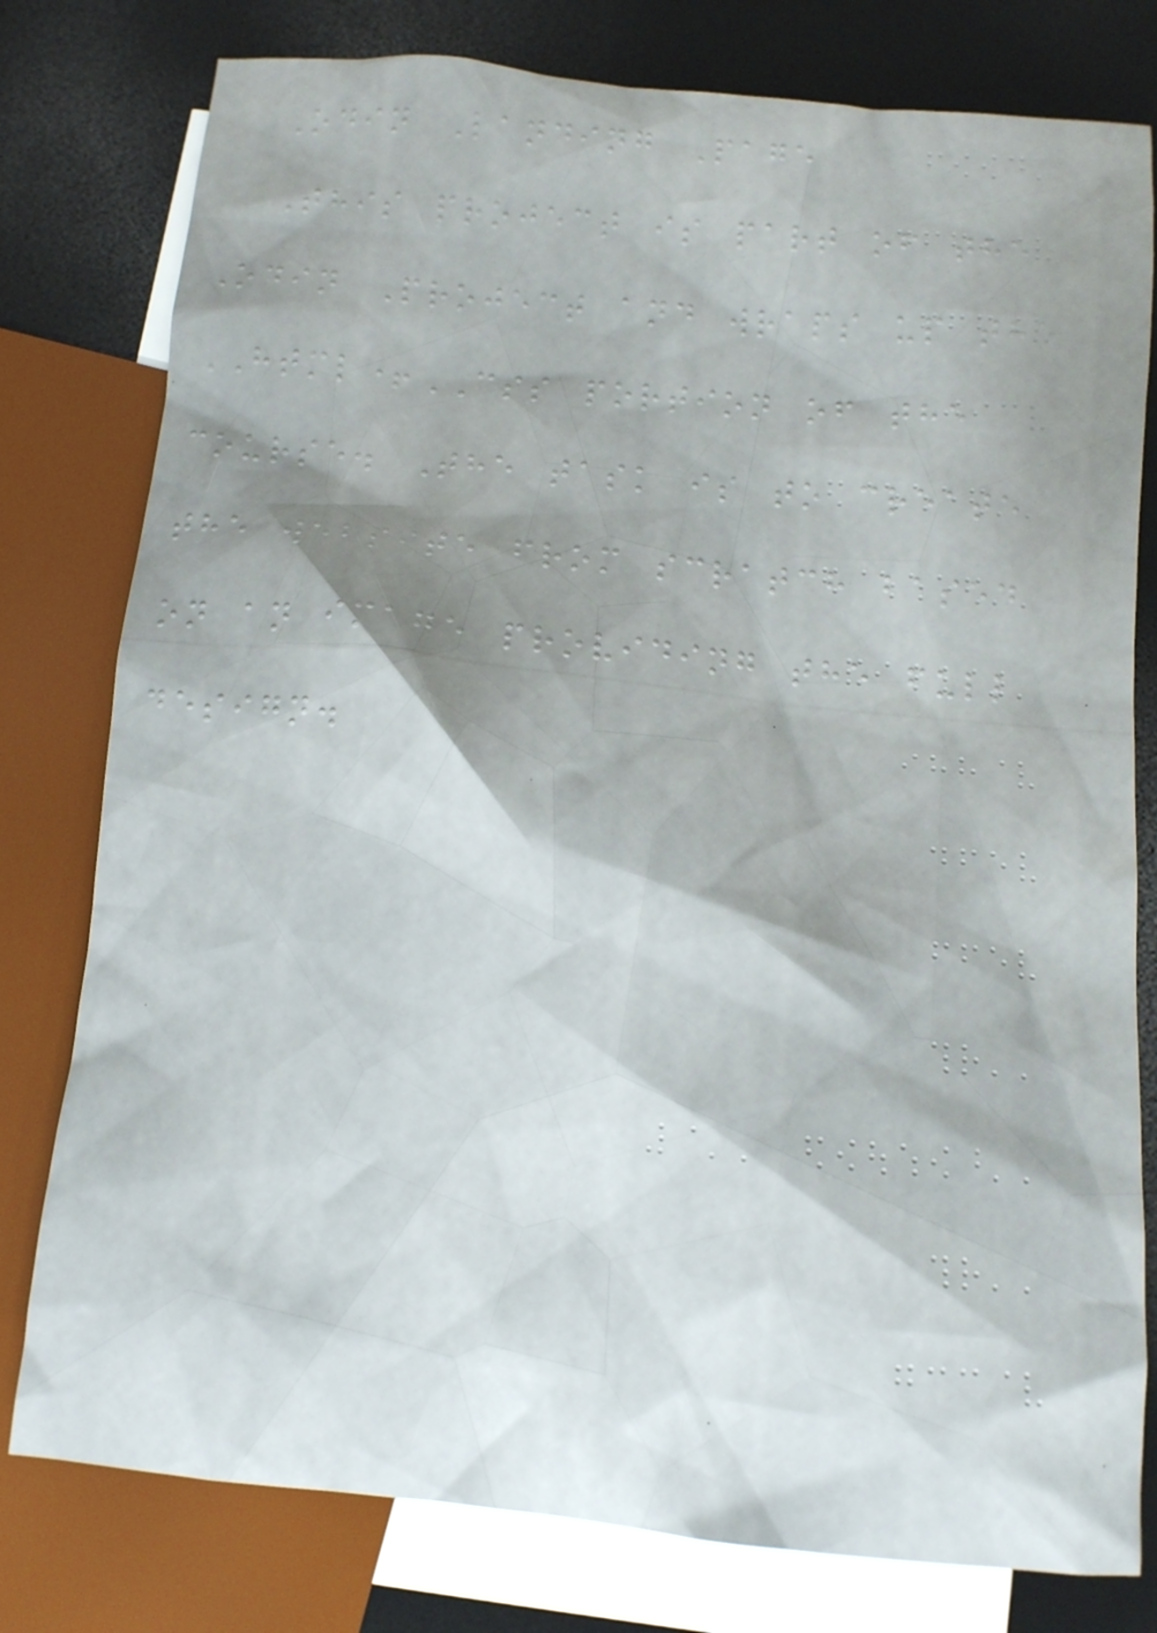Odin Landing Page
This project is part of the
Odin Project and wraps up the
HTML+CSS portion of the
course. The task is to create
the website from scratch based
on an image providing the full
design.
